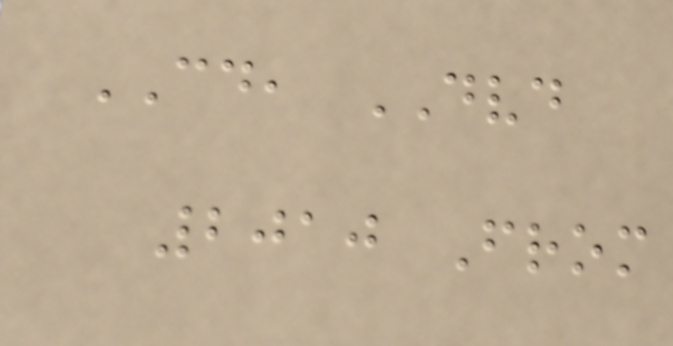CD, DVD
2010 From
